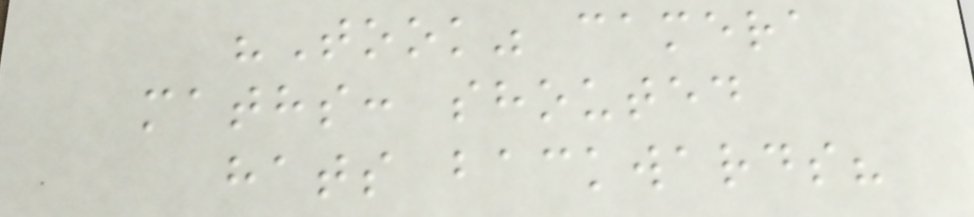"Took" camera
maths: shouted
hats backwards?
